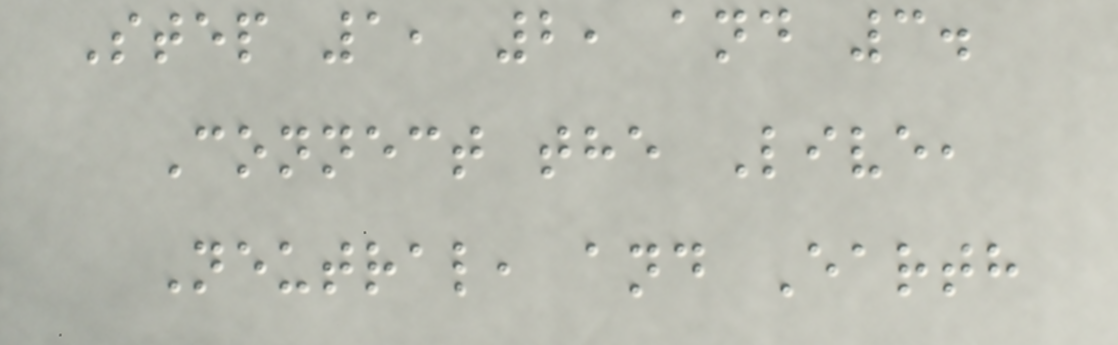Step 1, 2, and 3.
Connect the Live,
Neutral, and Earth
